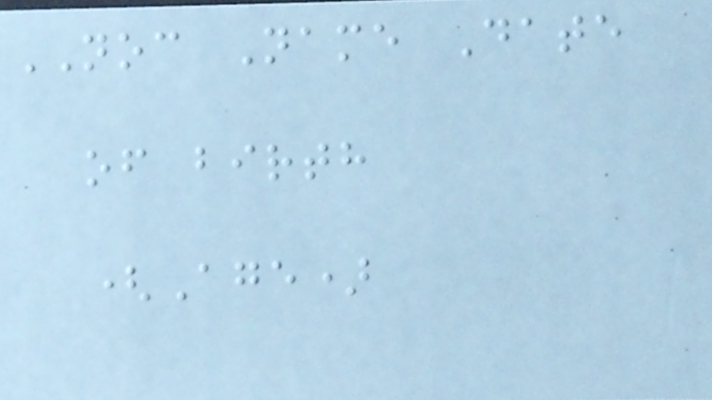NOC Name Date
of birth
(Age)
